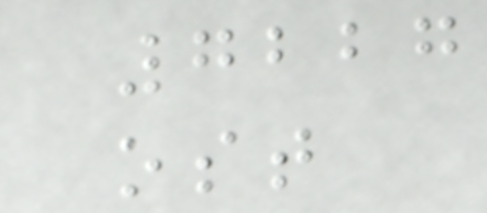7227
ost
